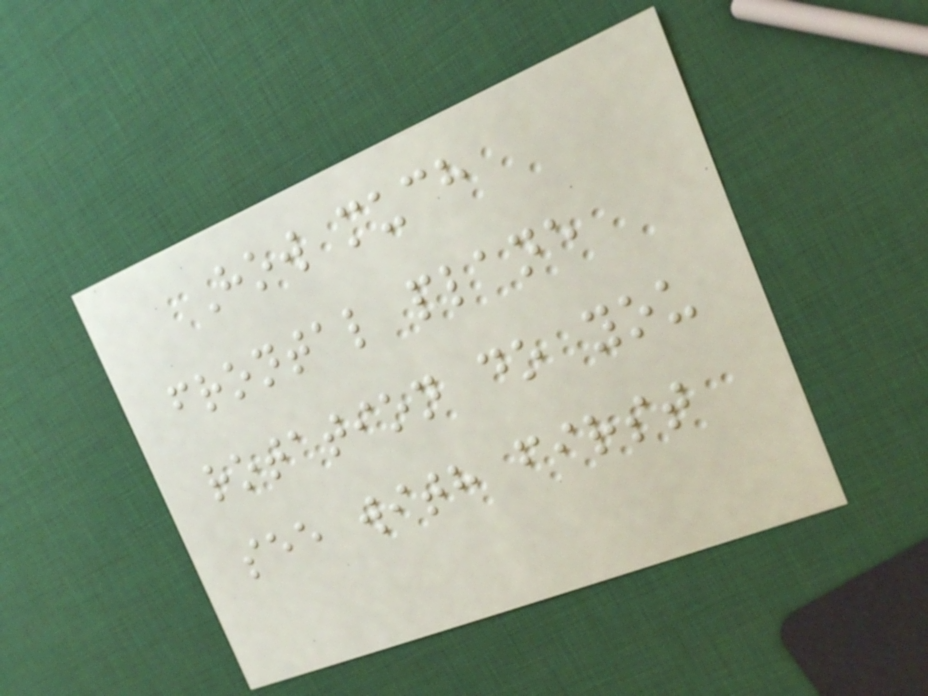How much
frontal plane
rotation do you
see with first
